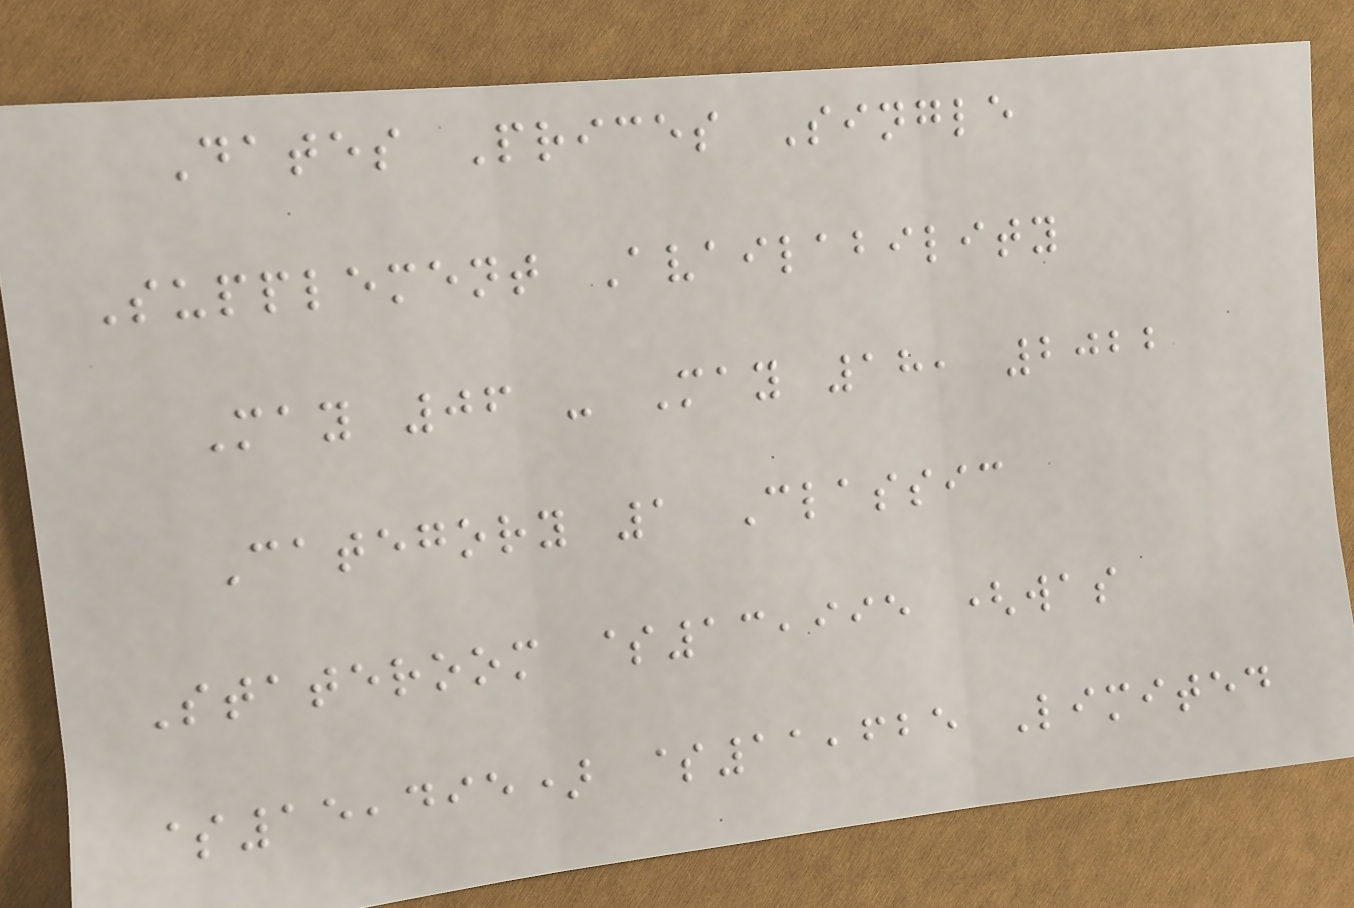Dates Prices Single
Supplement Availability
May 06 - May 18, 2022
Category 1 Classic
Stateroom $13,995 (was
$15,495) $11,625 Limited
